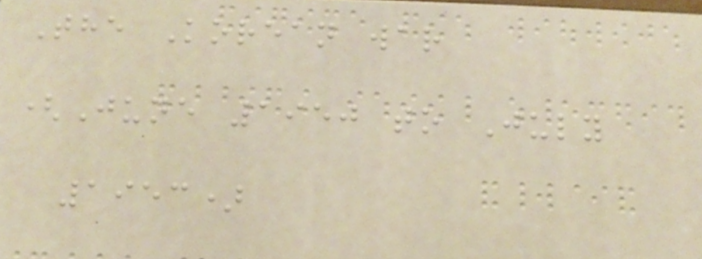The Korean war
(June 1950 to July
1953)
